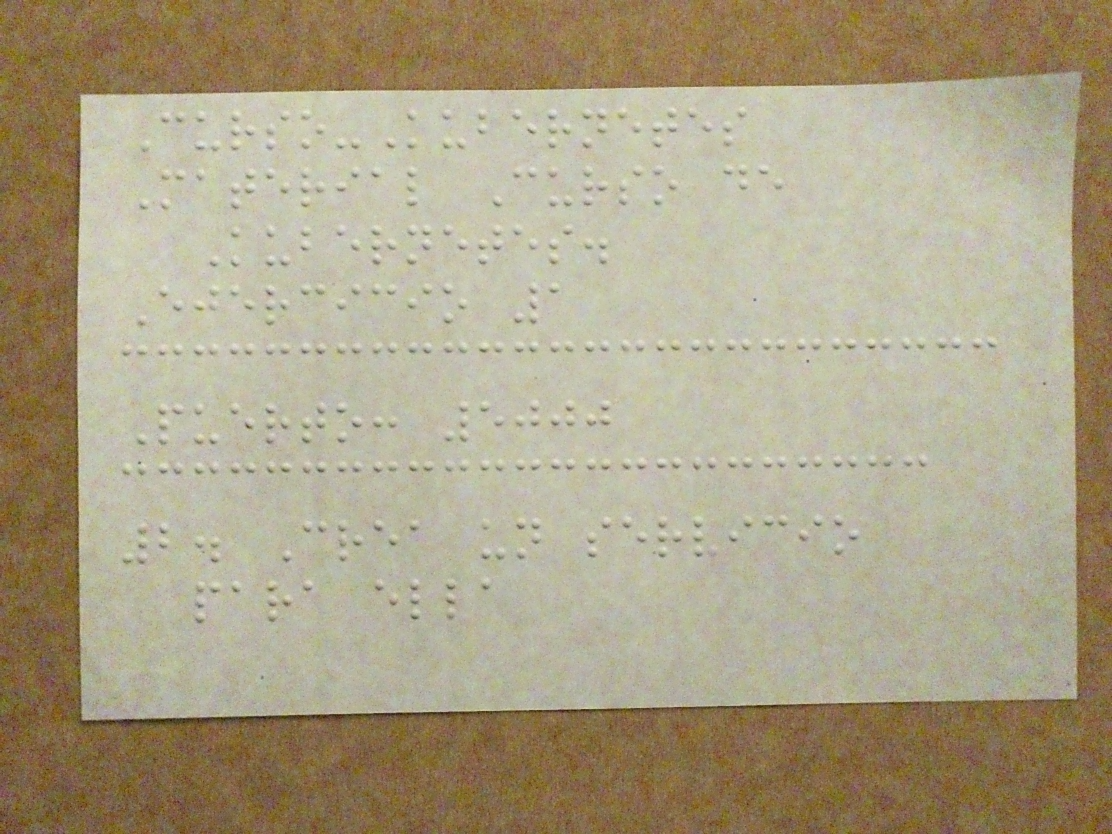Curso-Kubernetes
Material Curso de
Kubernetes.
Ejercicio 1
Puerto: 5000
2. Crea un servicio
para ella
